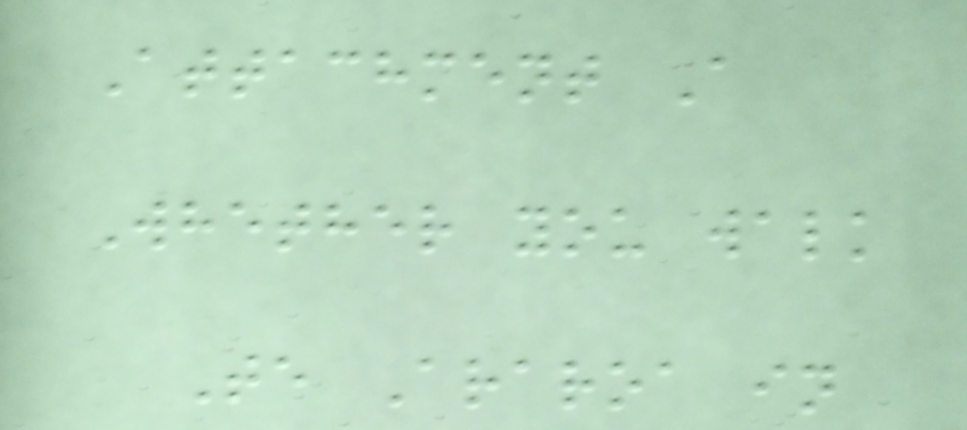Attachment A
Whether you walk
Te Araroa in
